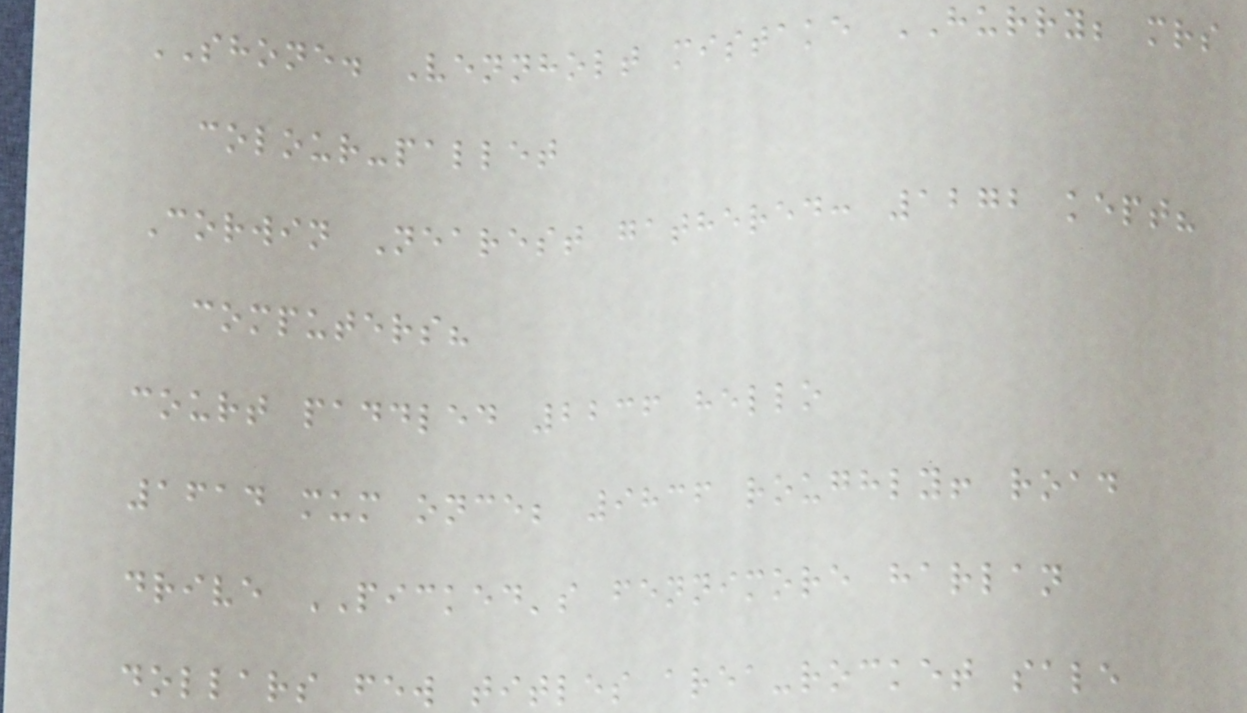SHONE. Vennholt mistake HURRY; mrs
colour-pallet
Corwin Nearest gathered: 1272 kept?
computers?
court paddled 2236 hello
1614 mum once; 9836 roughly! road
drive PICKED's fennimore harlan
dollars few titles area-rocket sale
